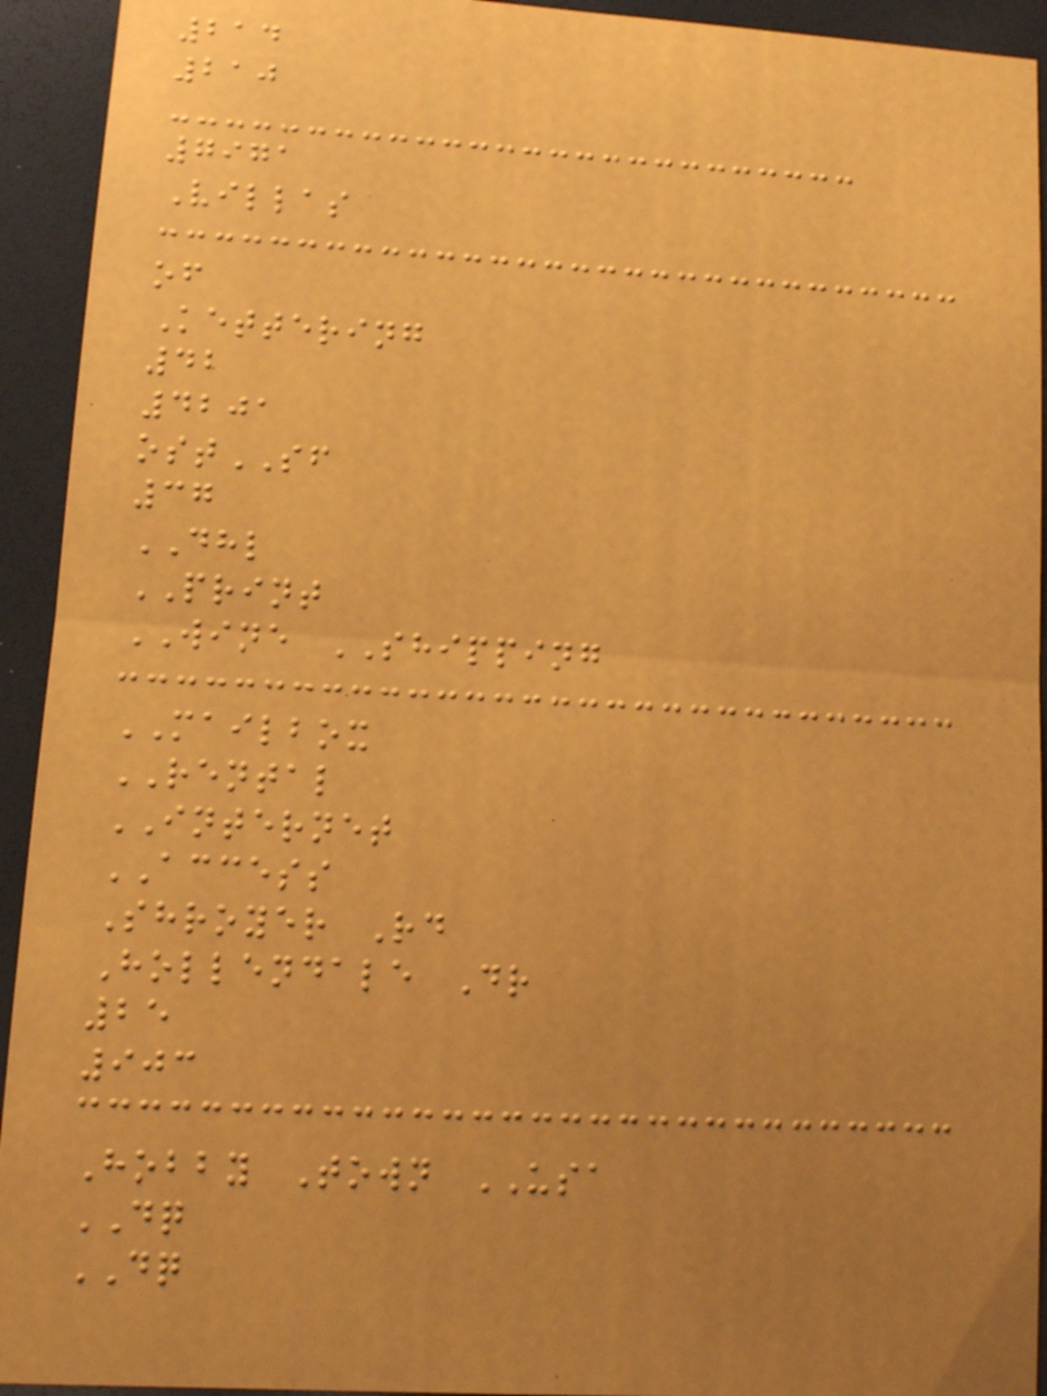214
210
7971
Villas
of
Kettering
42
4201
ostSF
37
DHL
PRINT
WINE SHIPPING
MAILBOX
RENTAL
INTERNET
ACCESS
Shroyer Rd
Hollendale Dr
25
903
Hobby Town USA
DQ
DQ
